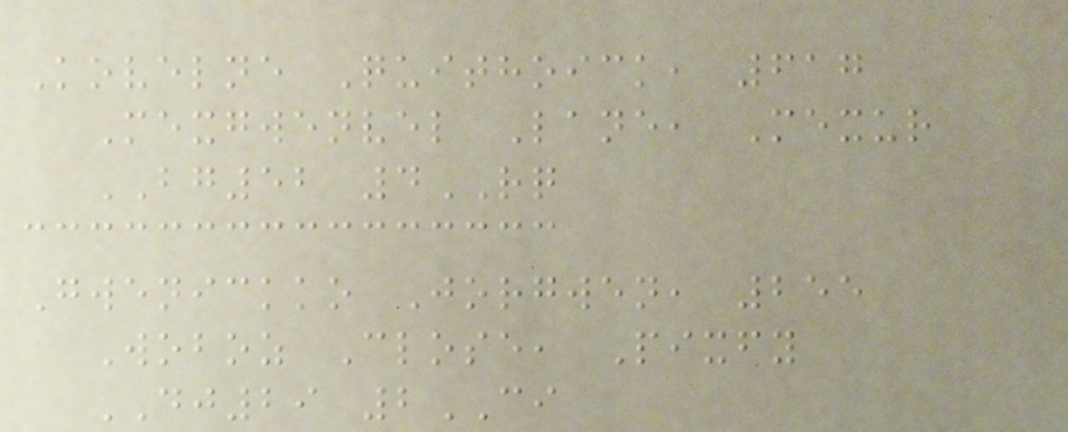Kovelne Quithoick, 617
Mexgwenvel Lane, Mexur
BG52 4RQ
Gwenickko Jorgwen, 255
Woboz Close, Pixfy
DJ29 2CI
